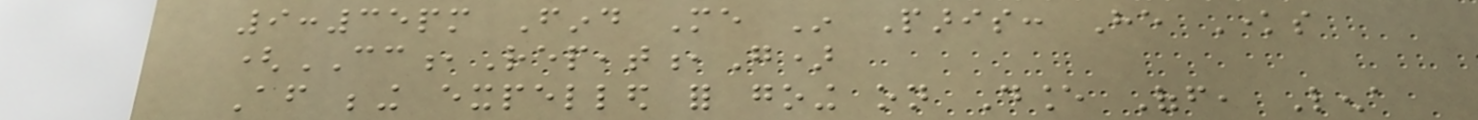9:35pm Find Me In Paris: He Knows
(CC,Repeat,G)
After being expelled for going on Dance Off, Lena
